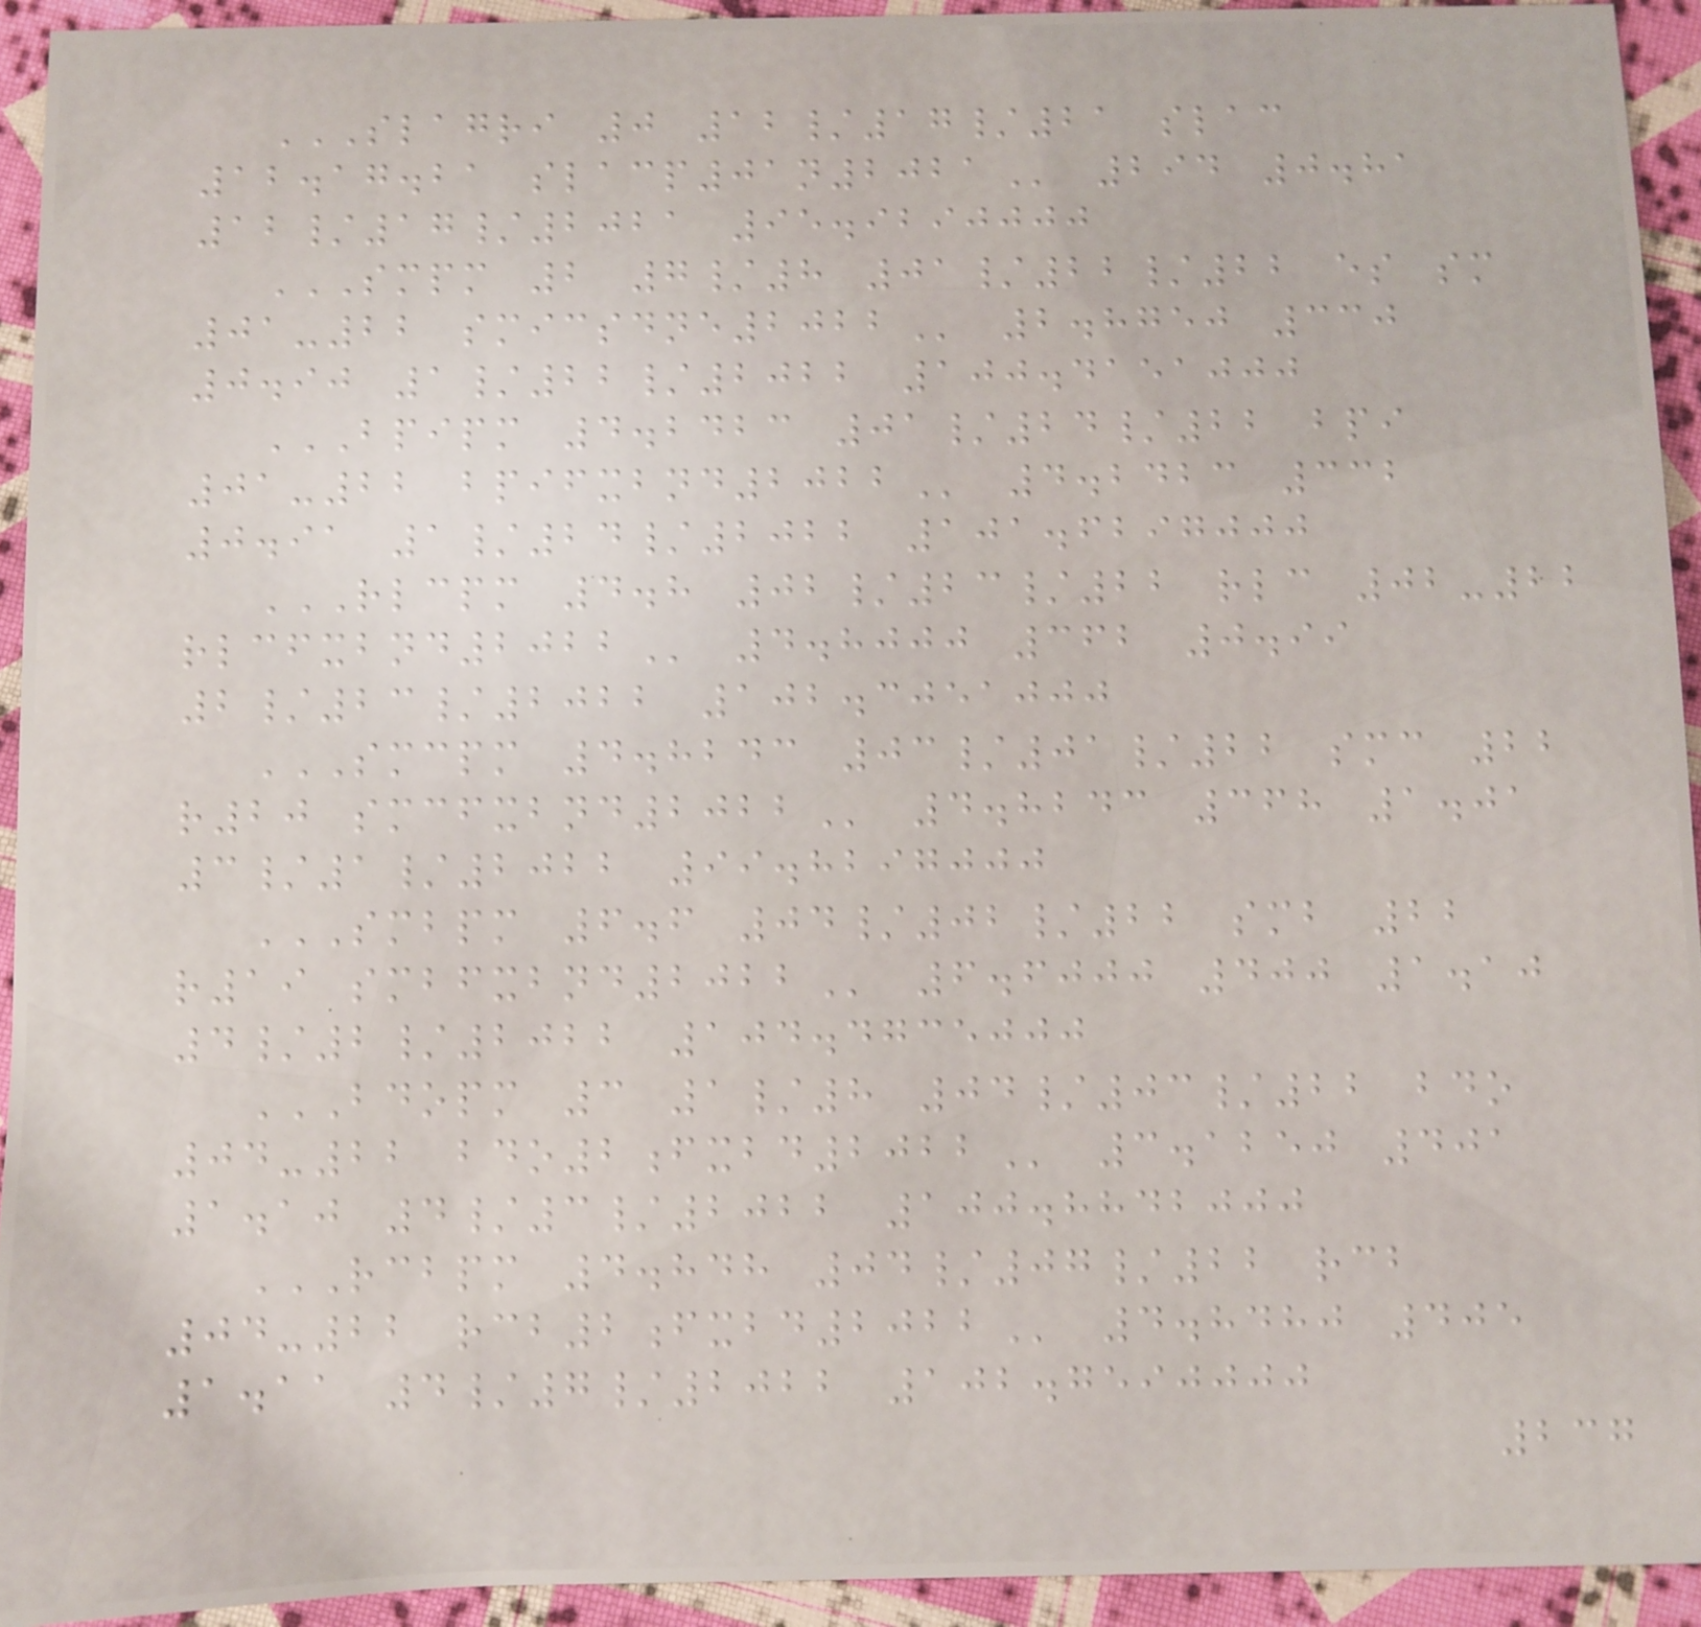SLAGRI 0 12/17/21 SLAC
12.17.21 SLACP01N2021 294 0.81
12/17/2021 95.9290000
SMPM 2 7/8 01/22/22 ES SM
01-22 SMICSDNE2022 2.8750 330
0.90 1/22/2022 100.4151000
BPIPM 4.2423 01/24/22 BPI
01-22 BPIFXBND2022 4.2423 332
0.91 1/24/2022 101.6297000
RLCPM 4.8 02/23/22 RLC 02-22
RLCFXBND2022 4.8000 362 0.99
2/23/2022 102.3051000
SMCPM 4.8243 03/01/22 SMC 22
R20 SMCFXBND2022 4.8243 368 1.01
3/1/2022 99.8297000
SMBPM 6.6 04/02/22 SMB 22
R19 SMBFXBND2022 6.6000 400 1.10
4/2/2022 104.4735000
BDOPM 3 1/8 04/03/22 BDO
04-22 BDO2FXBD2022 3.1250 401
1.10 4/3/2022 100.8842000
RCBPM 4.848 04/07/22 RCB
04-22 RCB2FXBD2022 4.8480 405
1.11 4/7/2022 102.7590000
237
